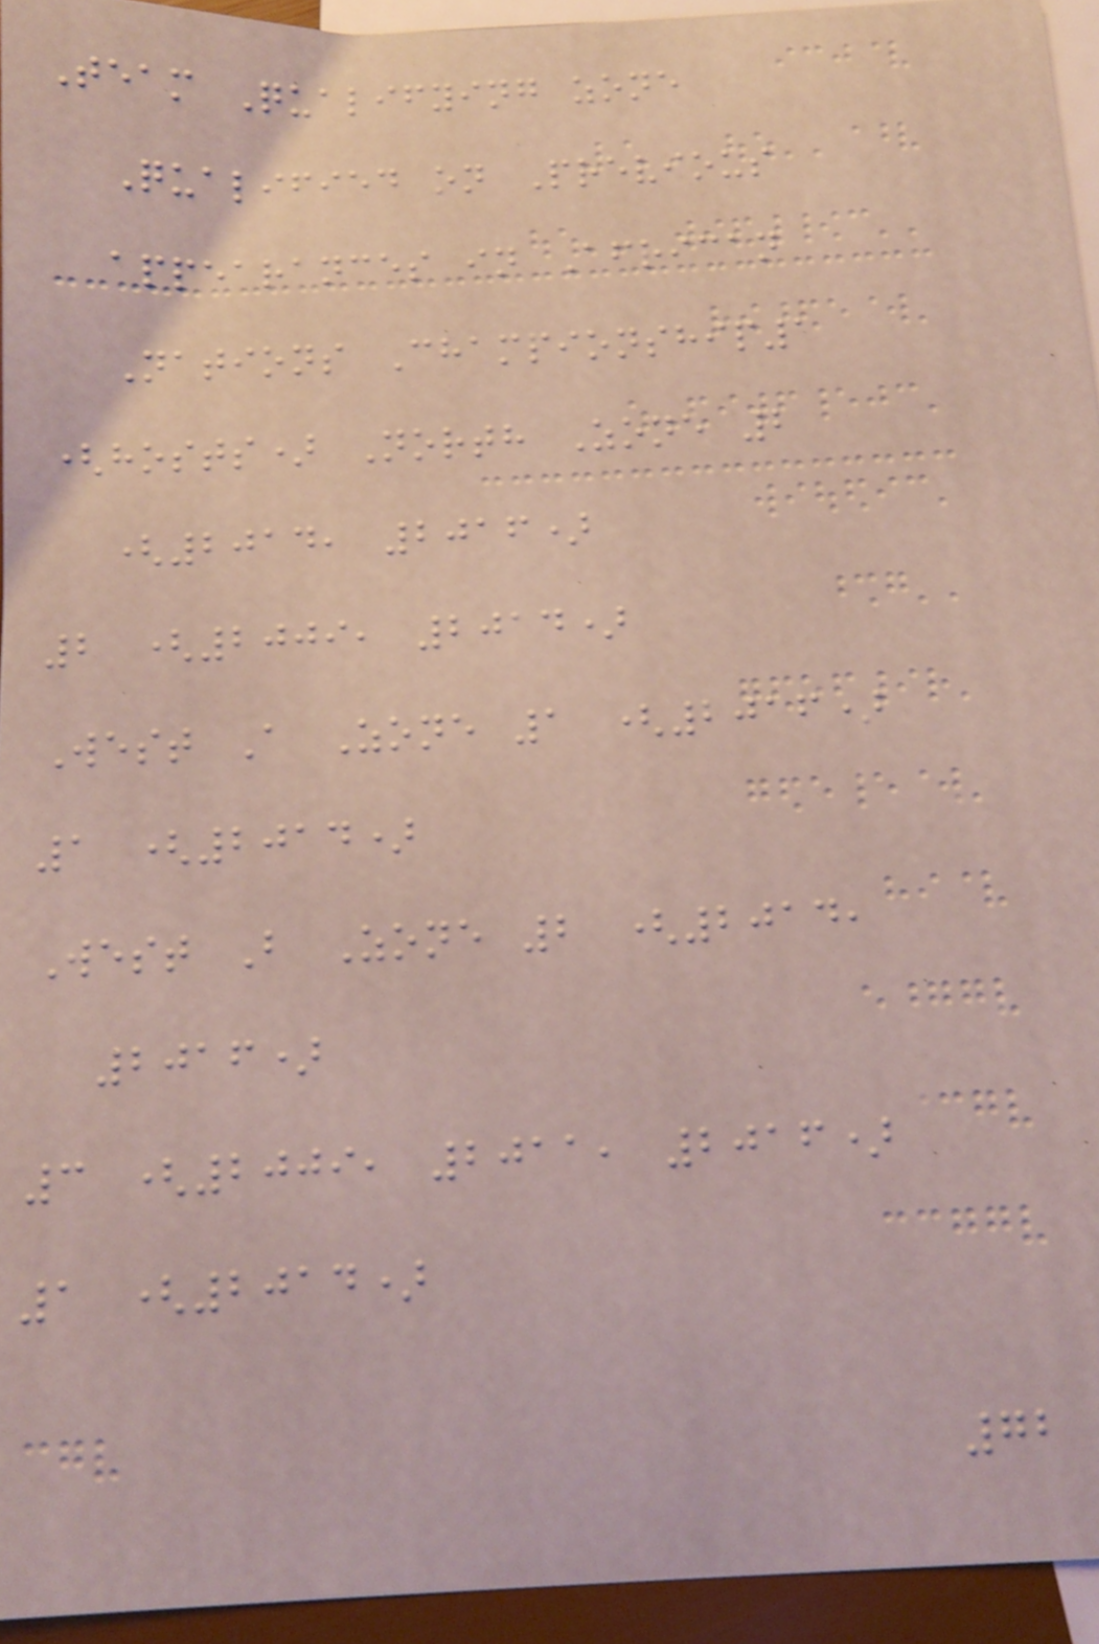Team Qualifying zone
Qualified on Previous
appearances in African
Nations Championship1
(hosts) North Zone 2
(2014, 2016)
2 (2009, 2014)
West A Zone 1 (2016)
1 (2014)
West B Zone 2 (2014,
2016)
3 (2009, 2011, 2016)
1 (2014)
72
